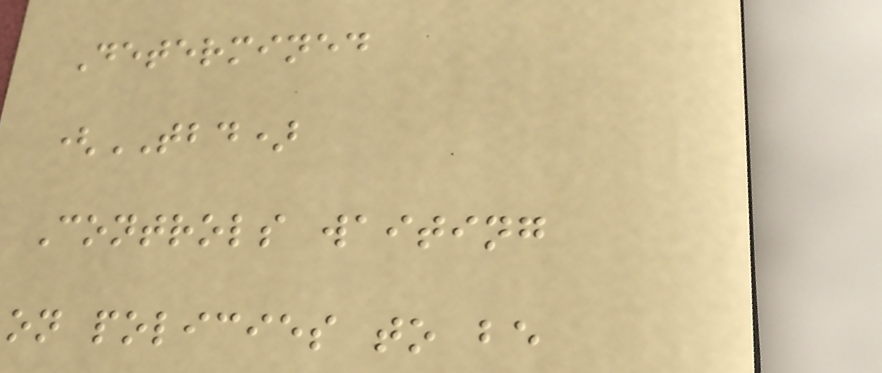Determined
(TBD)
Controls waiting
on policies to be
